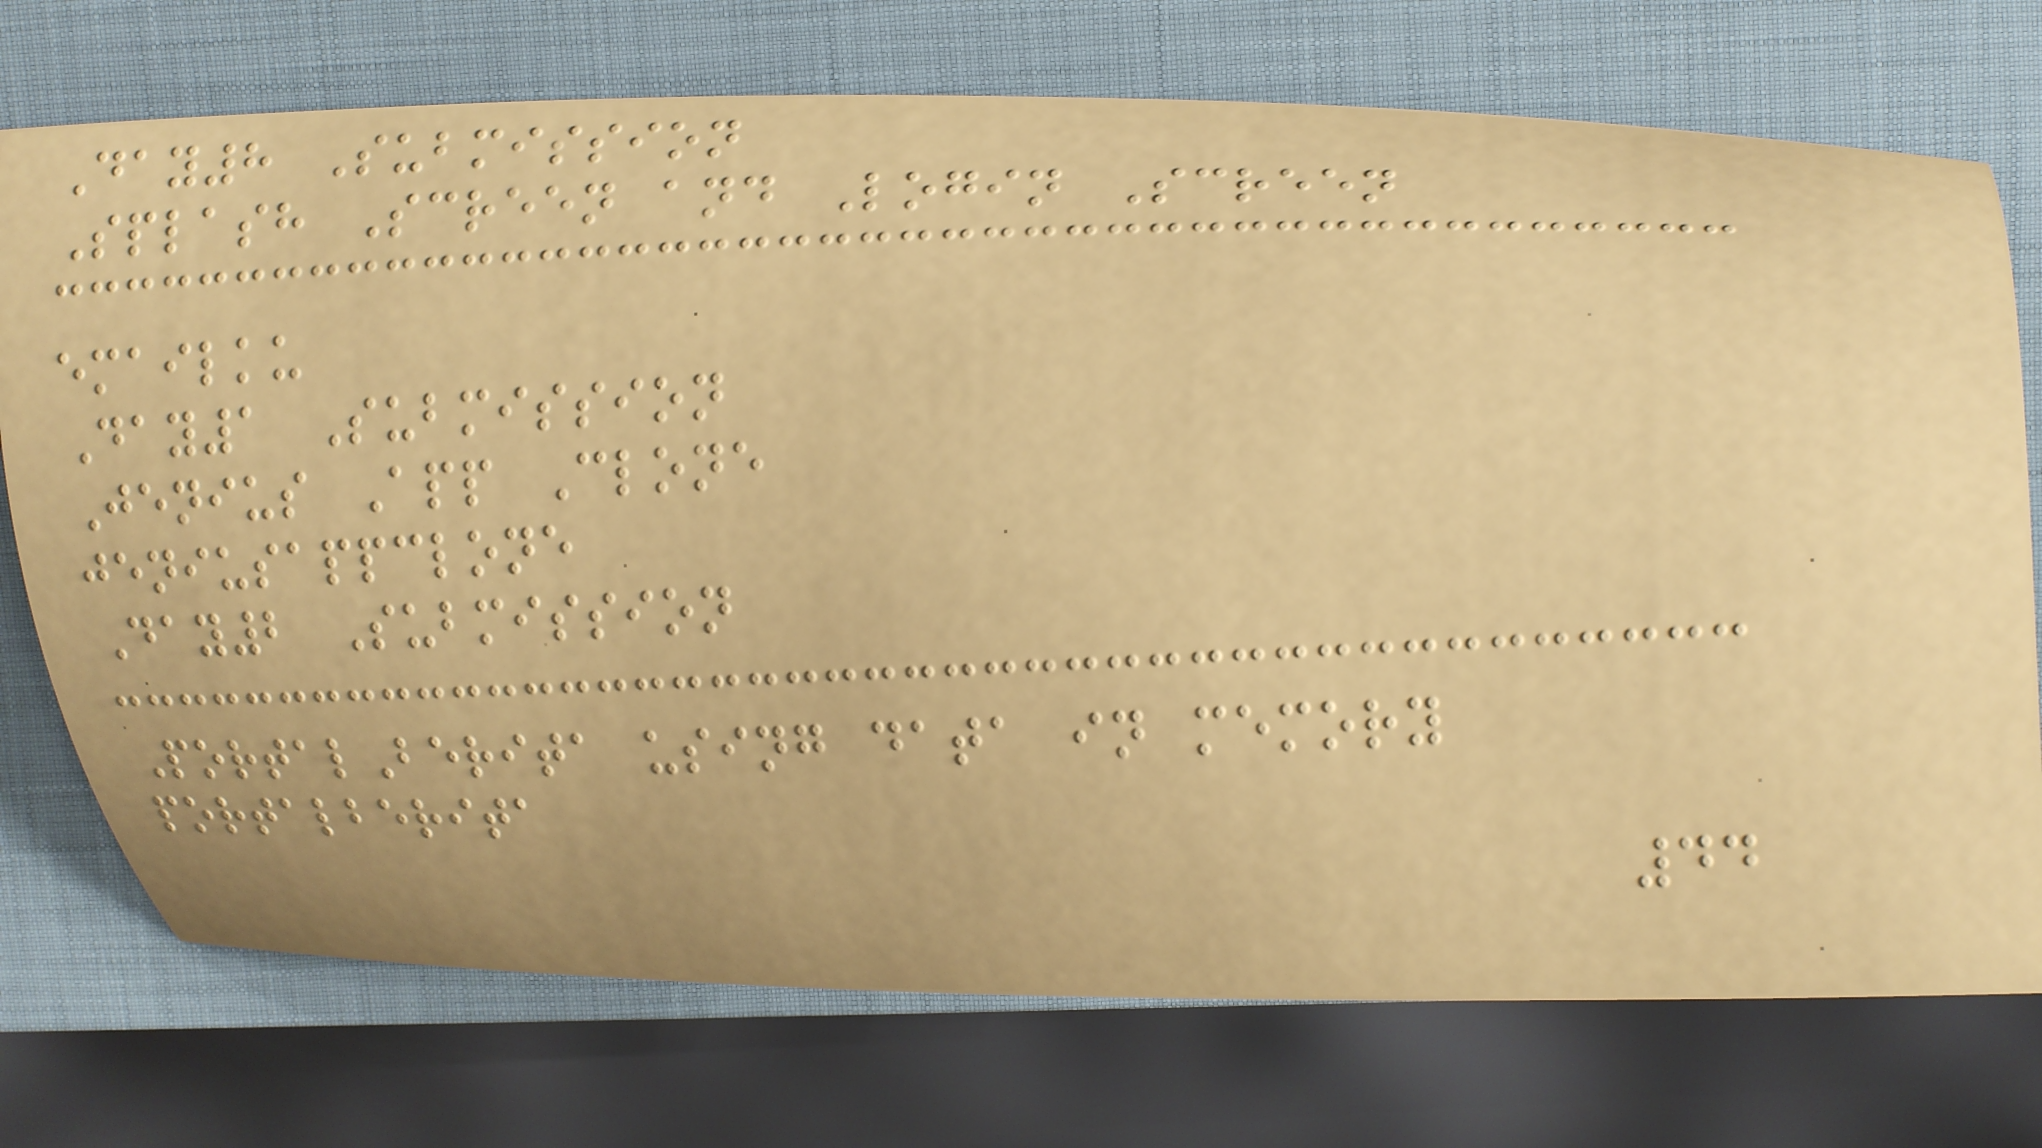Day8 Submission
Splash Screen and Login Screen
emailku
Day1 Submission
Jenius App Clone
jeniusappclone
Day2 Submission
PortalBerita using data in memory
portalberita
44
